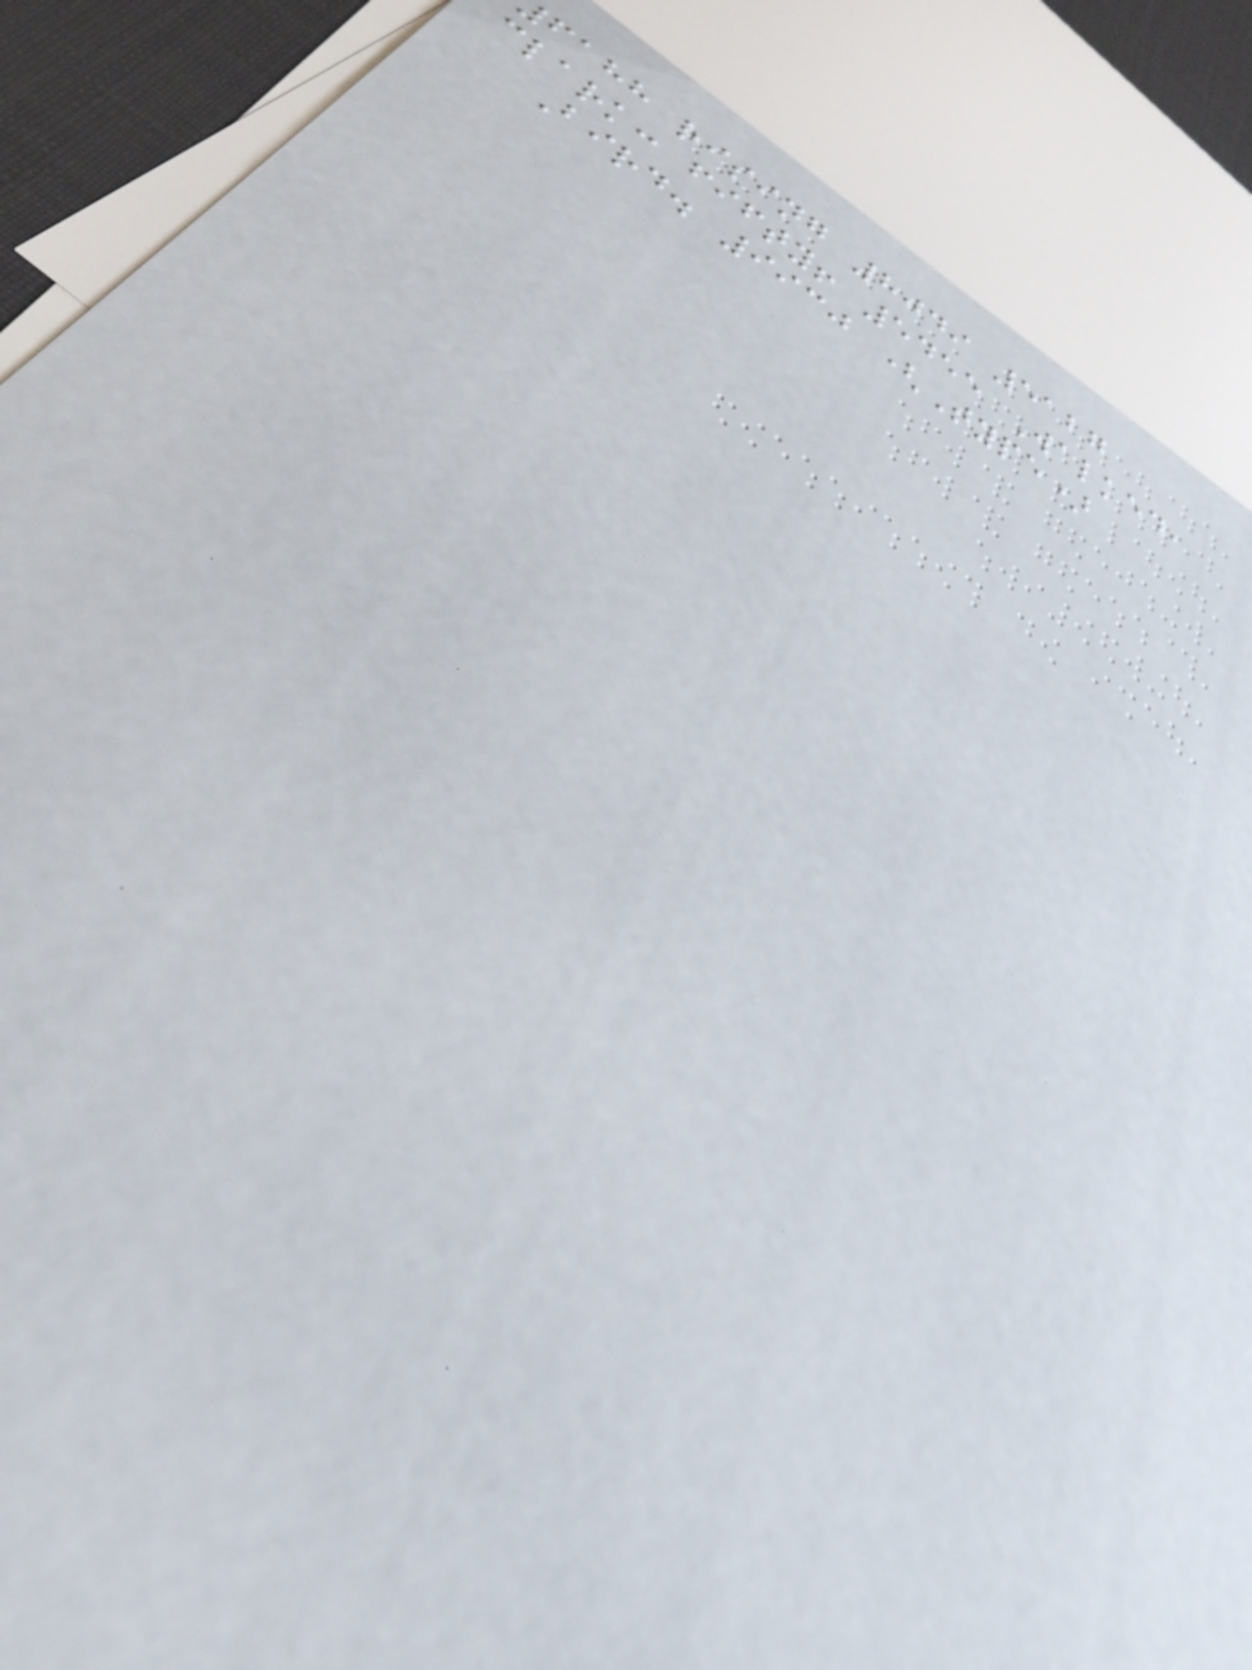fahh rising 8049 5127
clark: fifty! 5455 Walked,
Bird. 9930 (Type)
